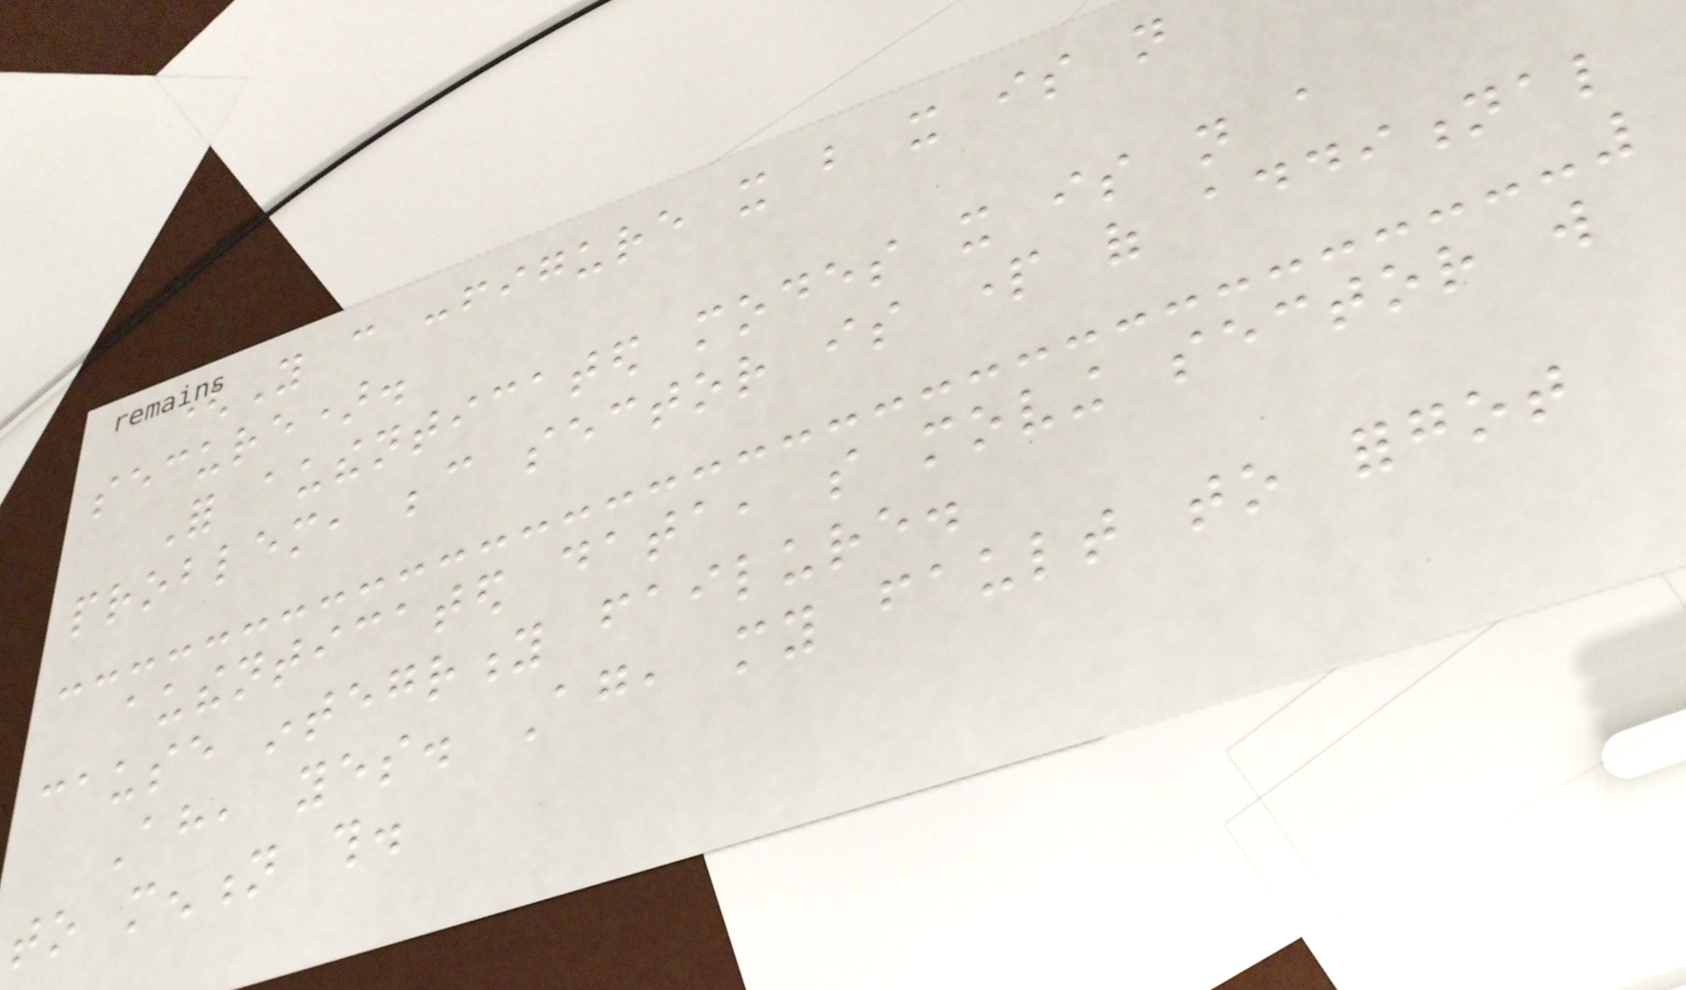(You can configure it but it is not
secure).
For authenticated modes it is not a
problem, because sector is part of additional
authenticated data, so moving sector will
cause integrity failure.
Ah, yes. Again, my fault to forgot
to mention this.
